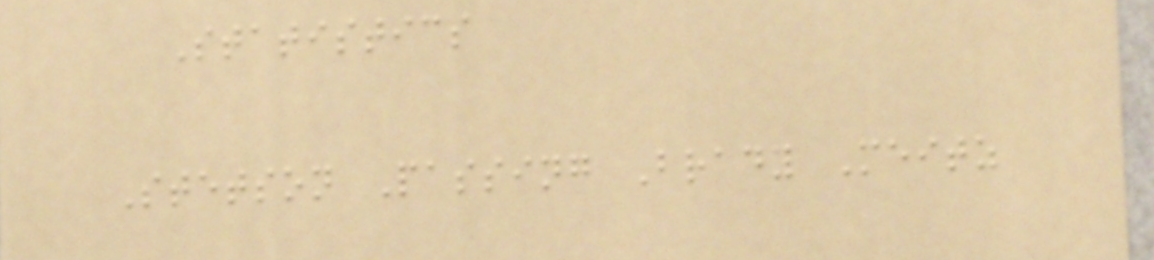Statistics
Stetson Passing Brady Meitz
